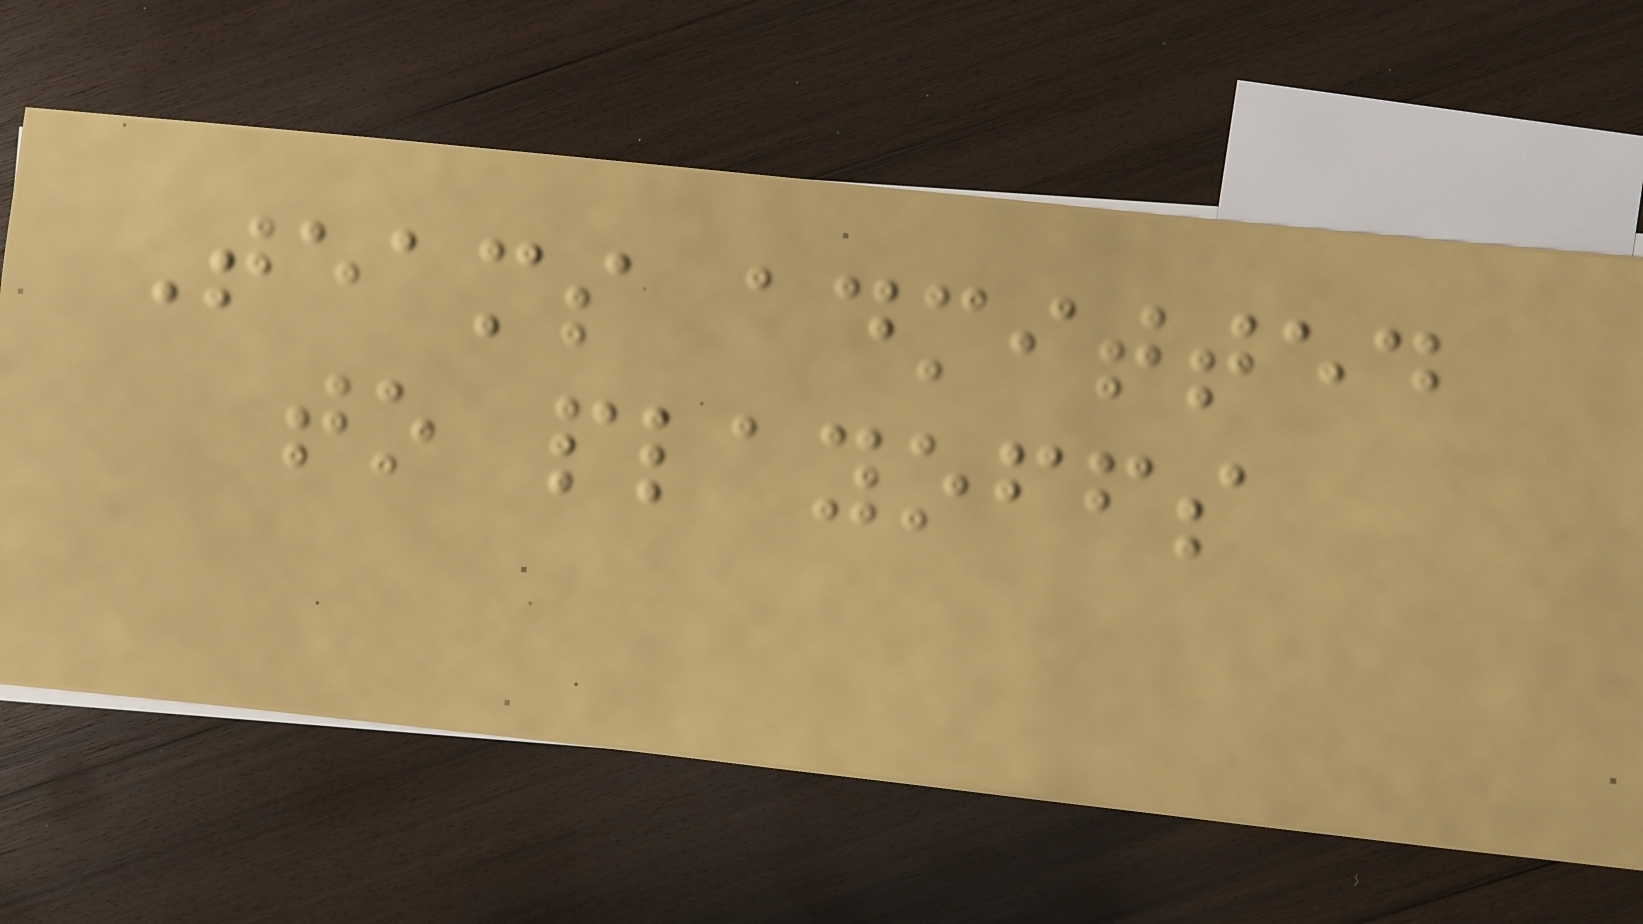Teams admitted
to playoffs
